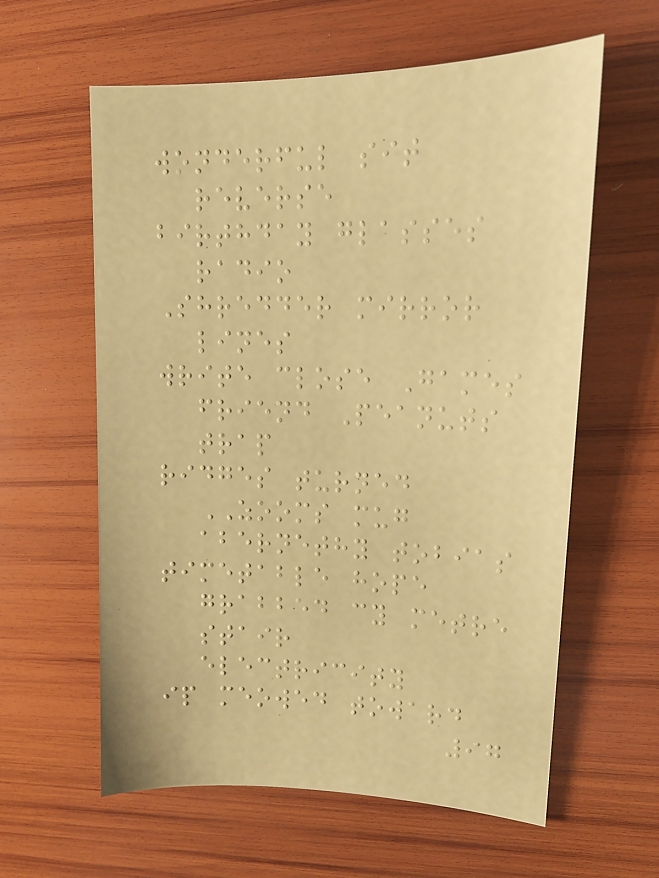wonderful sit
reverse
birthday glasses
radio
Shredder mirror
lines
write close Games
friend Peanuts
trap
ridges turned
ZOOMS mug
abernethy tobias
timetable hope
grabbed cy metre
stair
electricity
ip meowed toward
97
